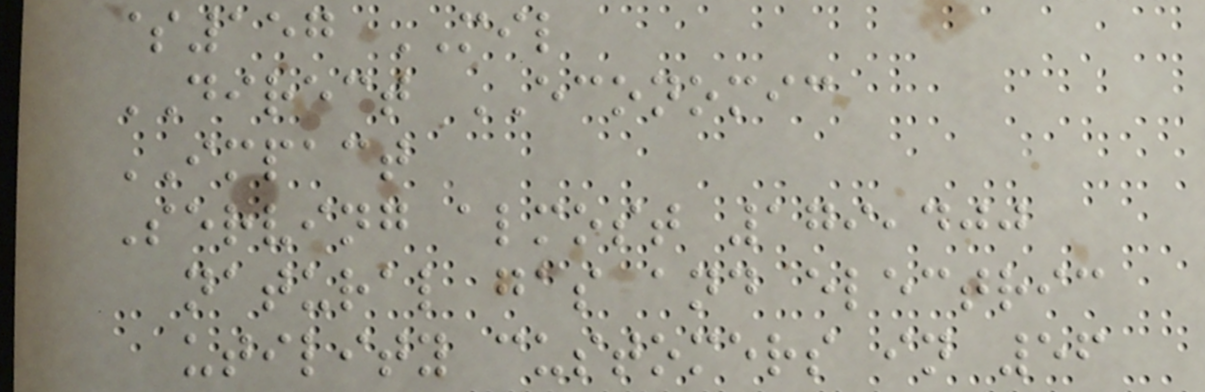$157 MIL
DIRECT ECONOMIC
IMPACT
Serving almost 179,400
natural gas and electric
utility customers in 56
